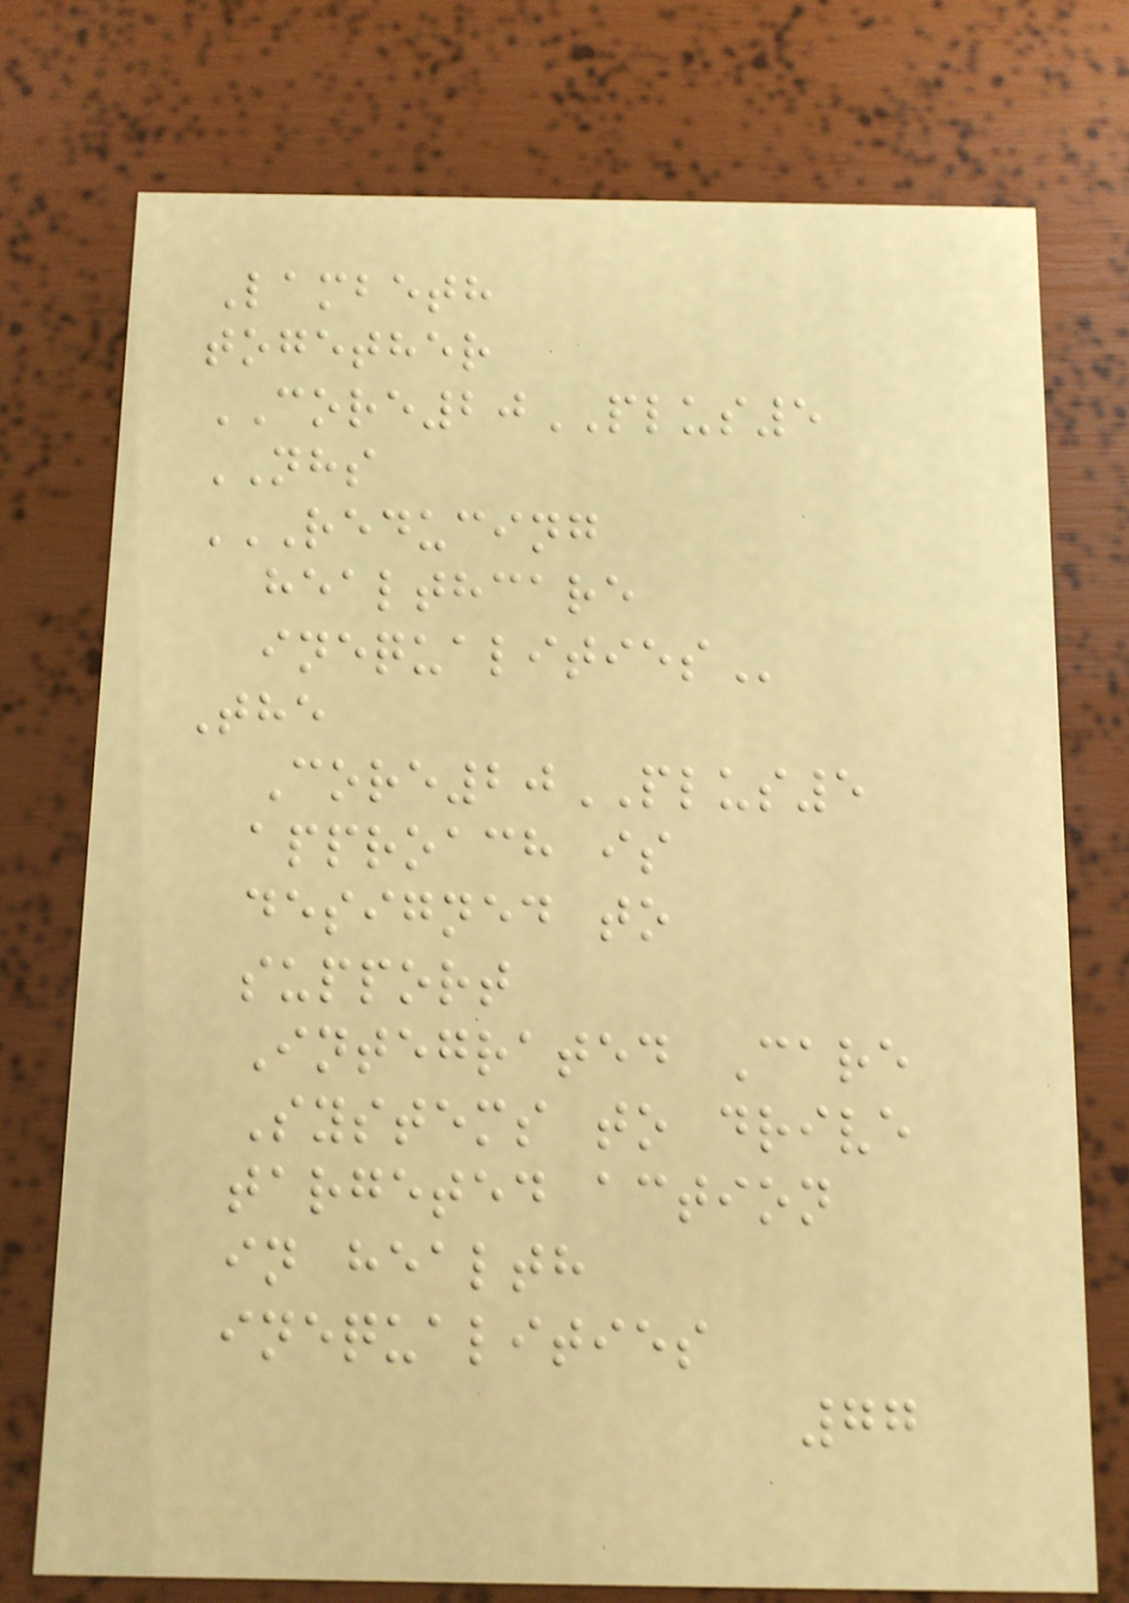Lambeth
together
CORE20PLUS5
NHS
REDUCING
HEALTHCARE
INEQUALITIES
The
Core20PLUS5
approach is
designed to
support
Integrated Care
Systems to drive
targeted action
in health
inequalities
77
